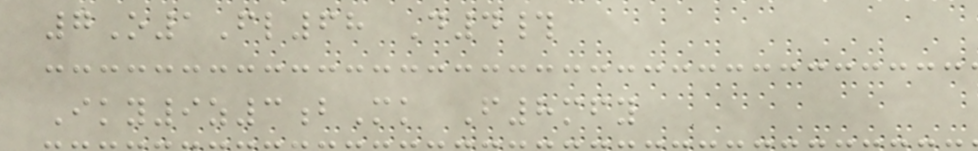7O1Fl68 D4#
Iky9z3bMk F8mfy
